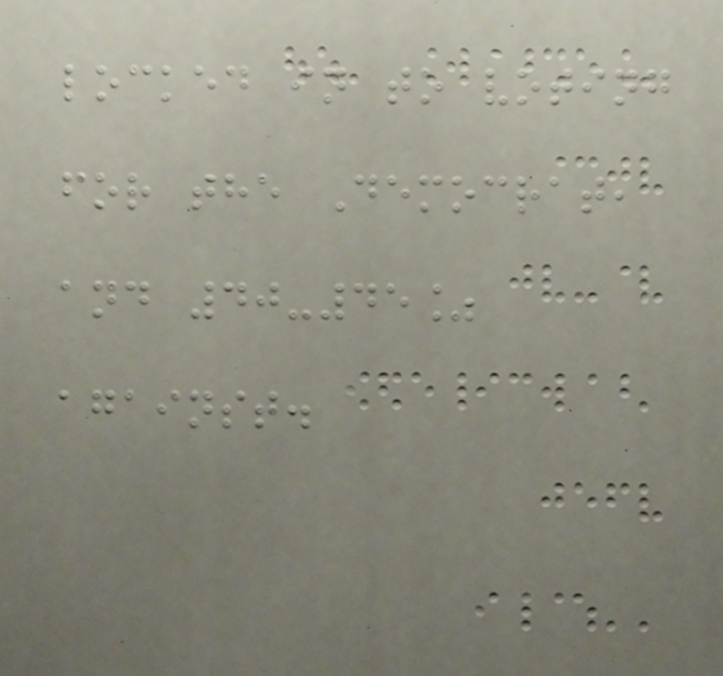locked in to voting
for the Democrat,
and 40-45%
against.
